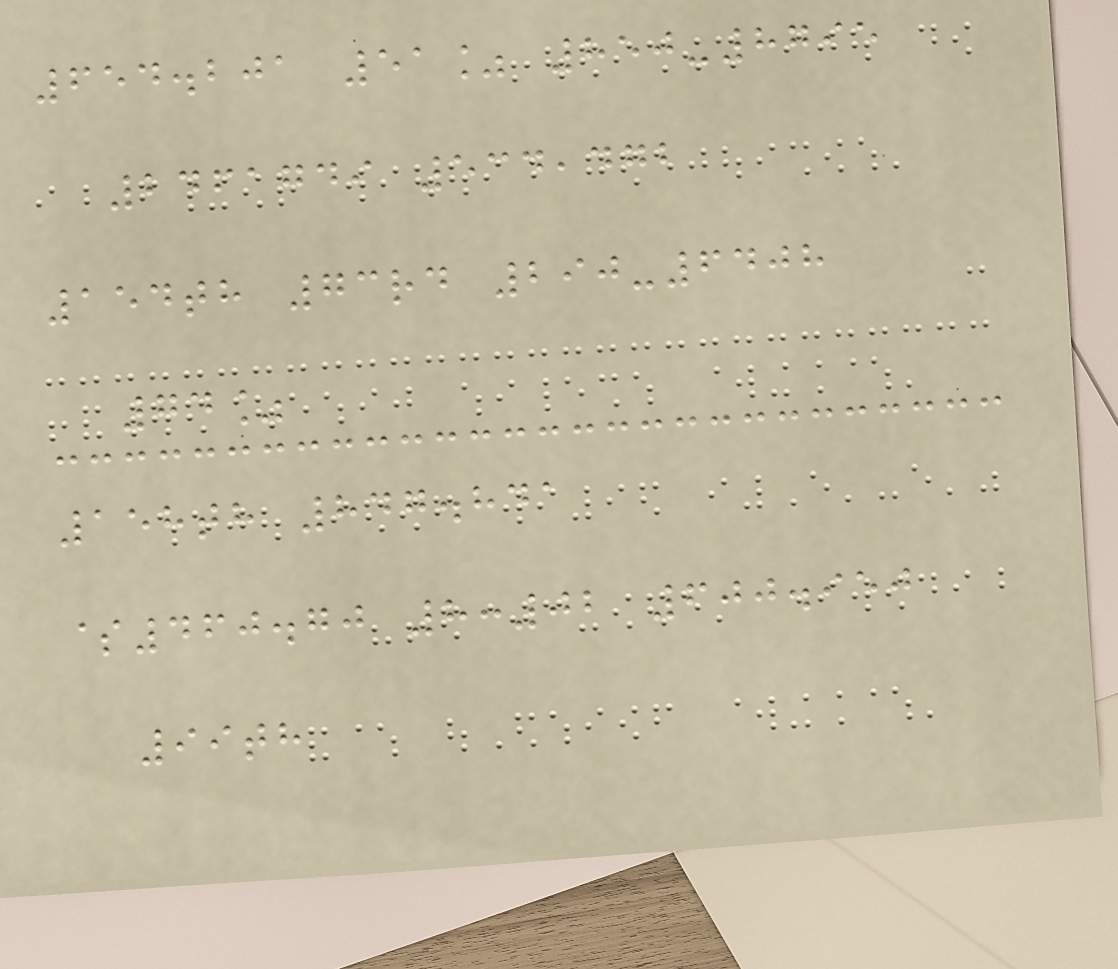654.201 51% 850-8795
2461749 534,472
154th 73rd 290-6408
74%
158th 847.841
$460.70 8:02 600.950
99th
